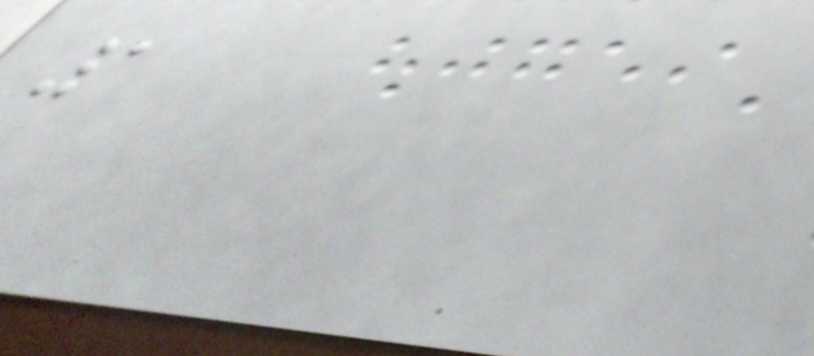1
